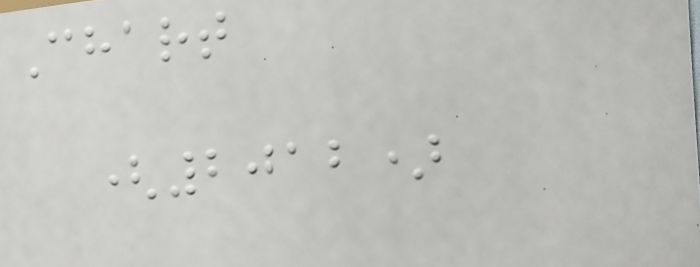Chart
(2012)
